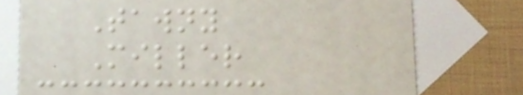Tawny
Miller
